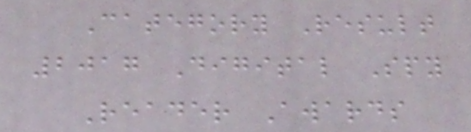Category Result
2017 Digital Spy
Reader Awards
